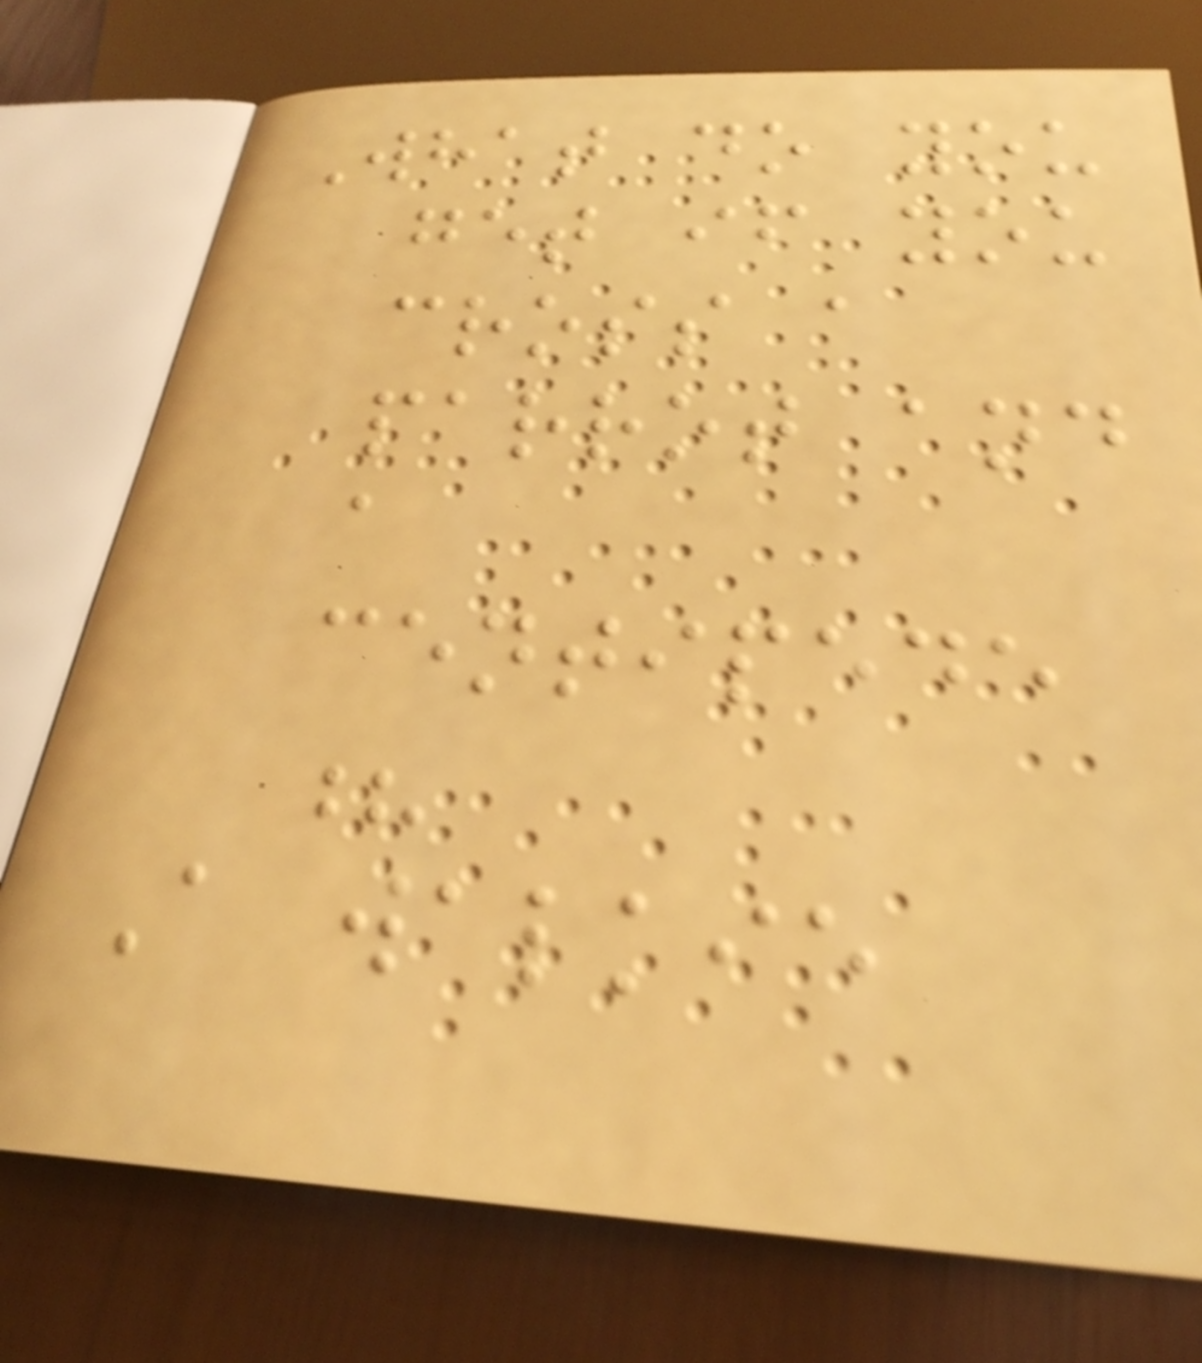What do you
get if you
cross a
parrot and
a
centipede
?
A walkie
